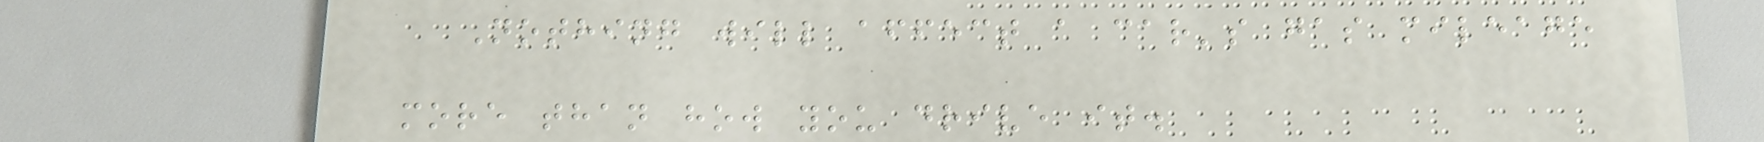Nothing will affect a car's gas mileage
more than how you drive it.
